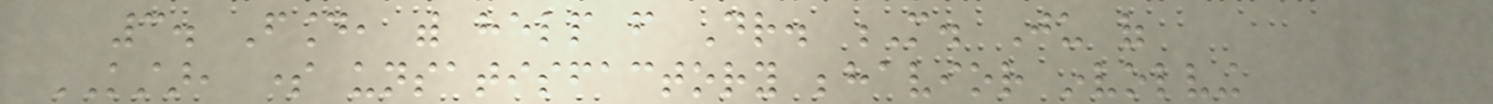3. Found, with help from Dr. M. Ju of
KSTAR, some unsatisfactory behavior involving
